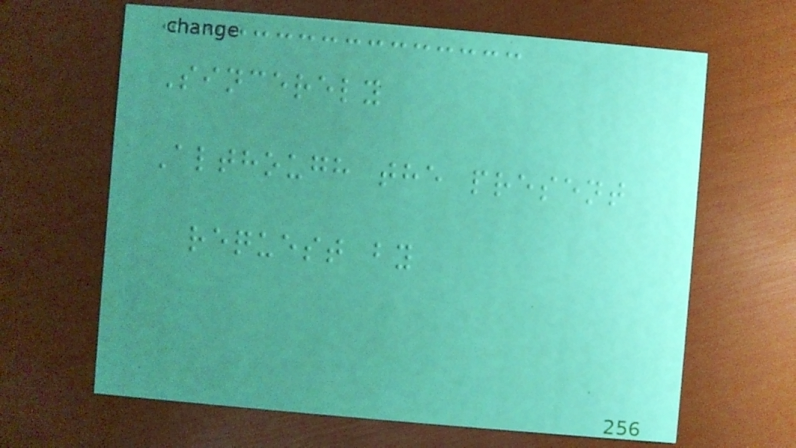Sincerely
Although the present
request by
